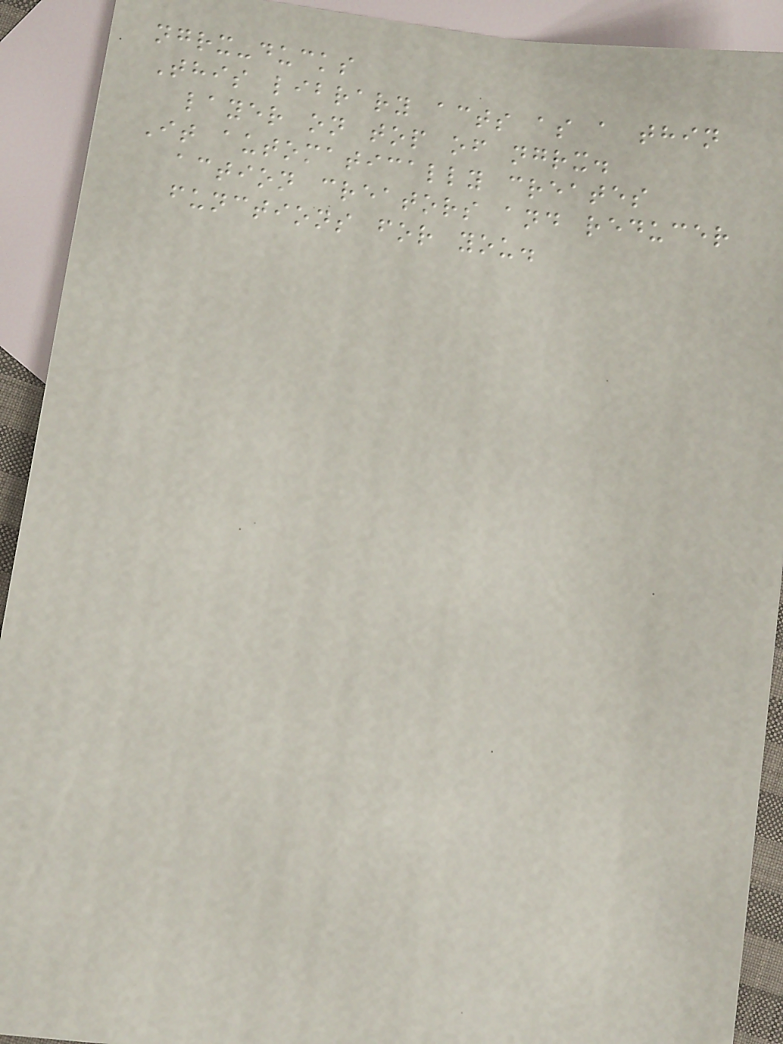ngrx-ducks
This library acts as a thin
layer on top of ngrx.
It automatically creates
action creators and reducer
functions for you.
